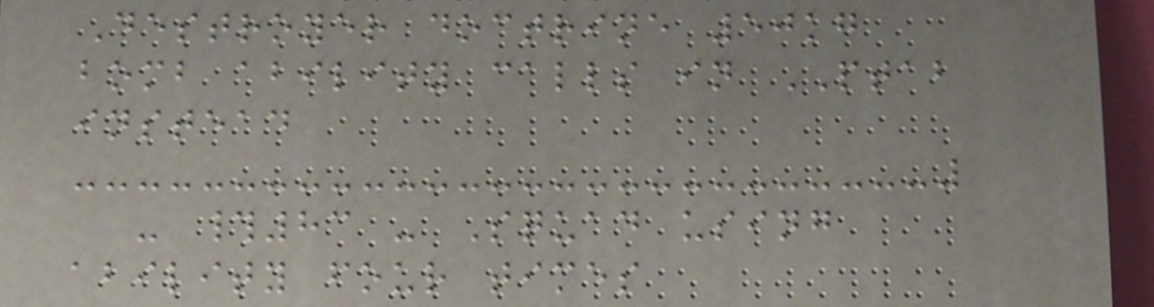Destroyer doctrine 50kg
bomb ability calls in PTAB
instead
- #83 - Squad using
ability four times
